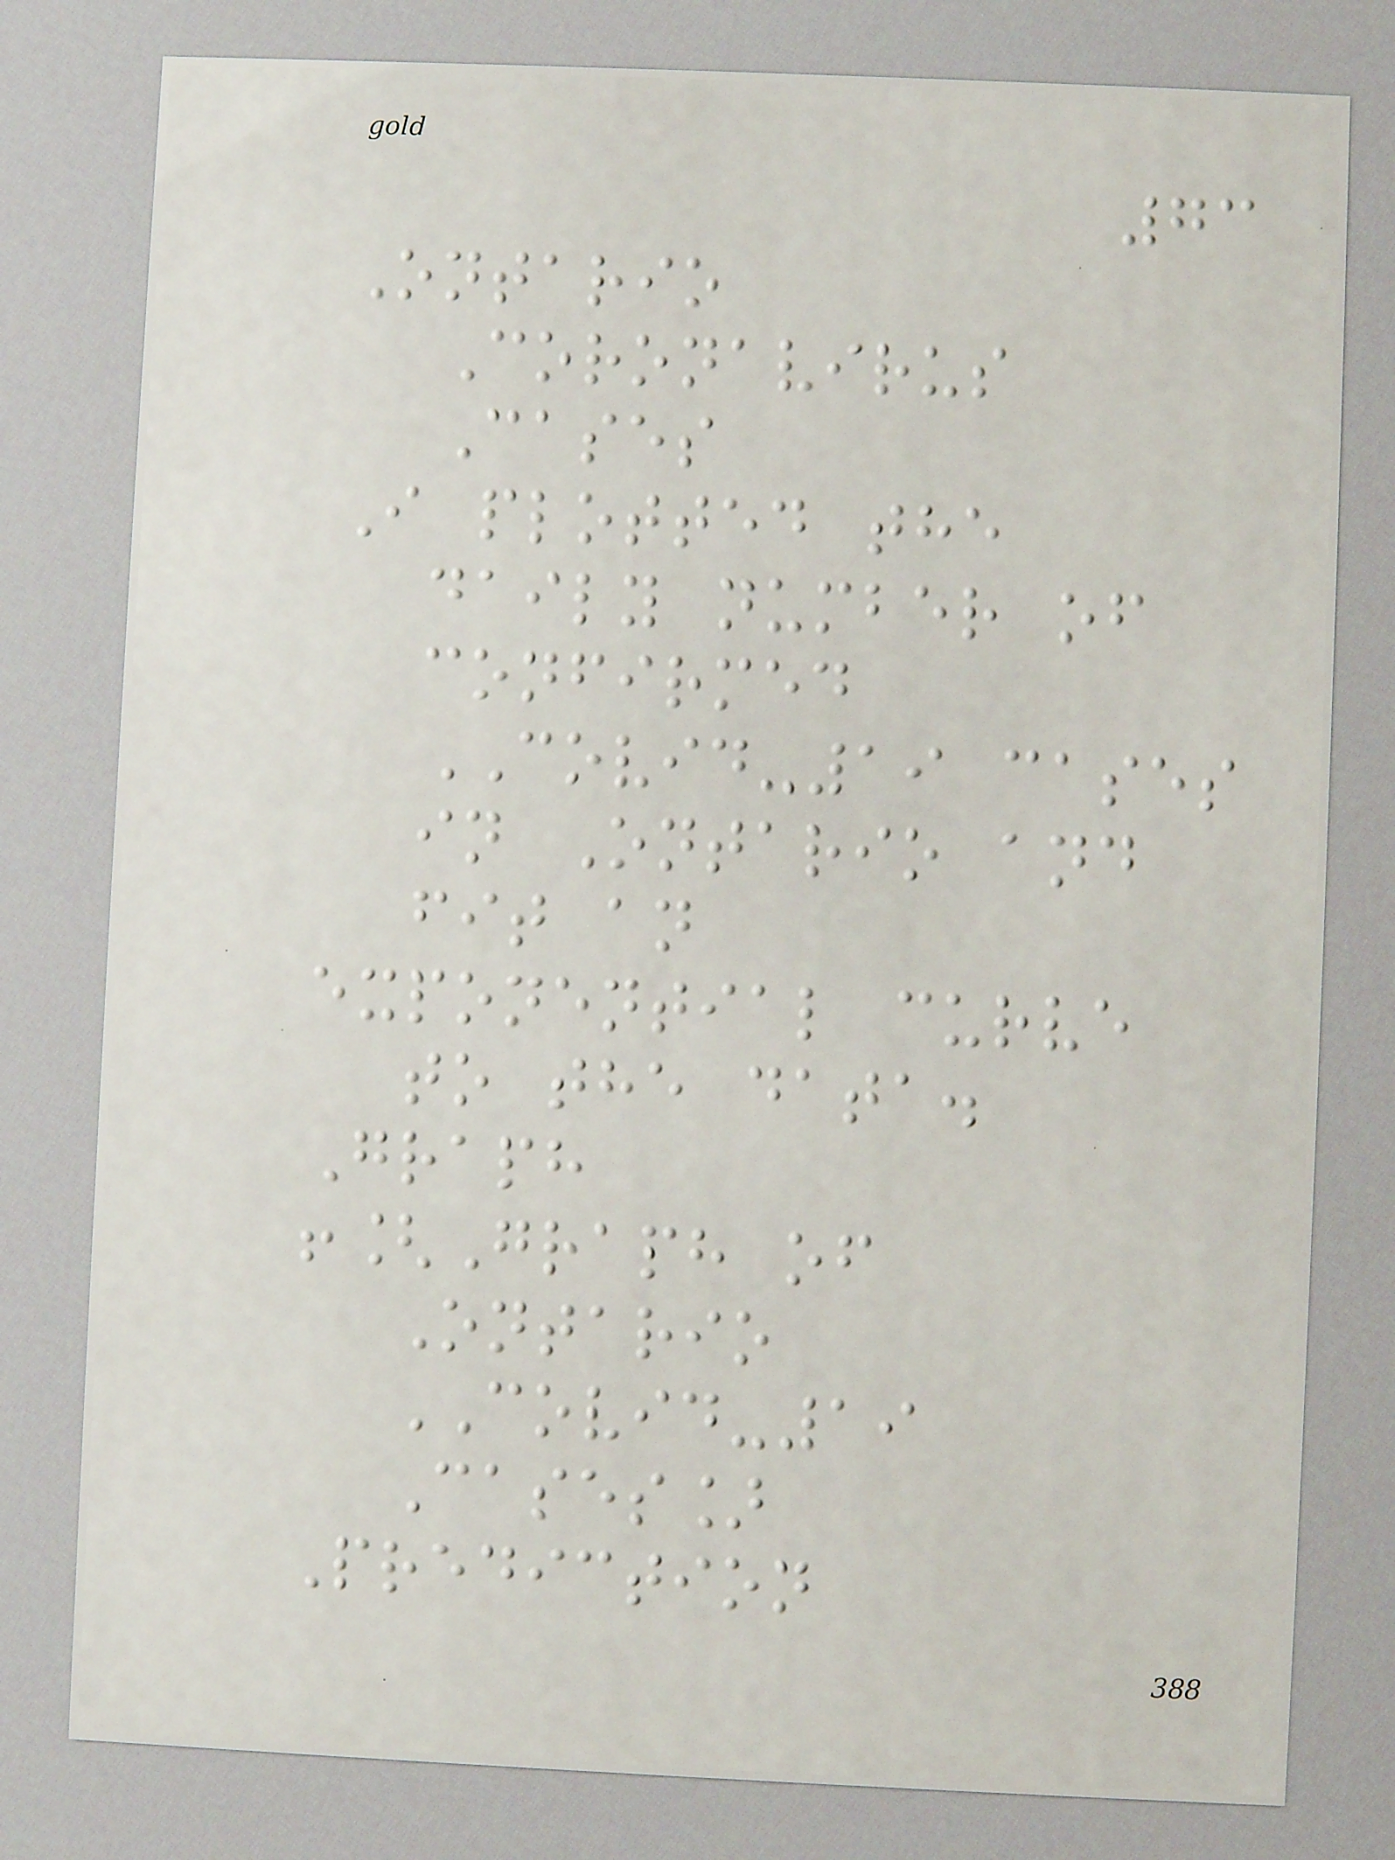73
Ontario
Coronavirus
Cases
I plotted the
daily number of
confirmed
COVID-19 cases
in Ontario and
fit an
exponential curve
to the data.
Graph
![Graph of
Ontario
COVID-19
Cases]
Prediction
